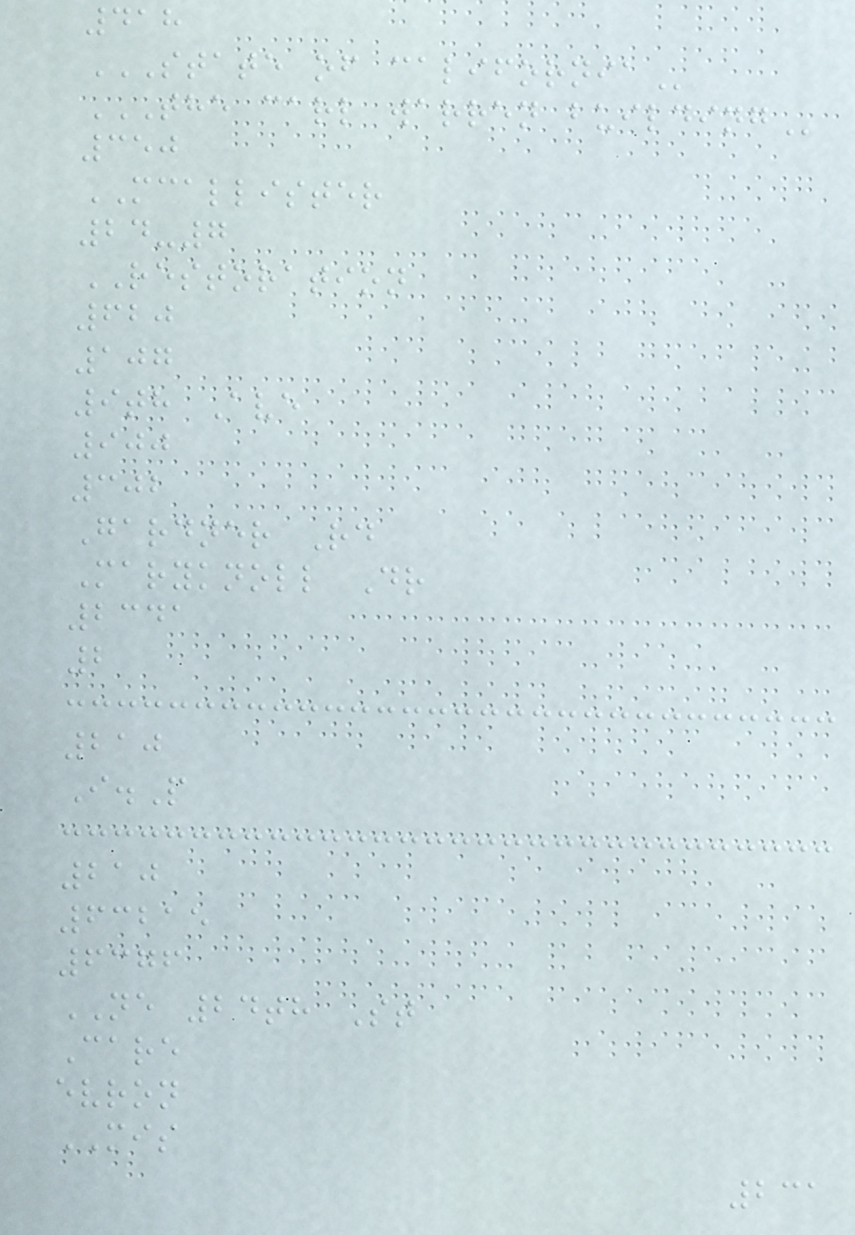418
STATE OF CALIFORNIA
THE CARL WARREN BUILDING
350
MCALLISTER
24-7
RESTORATION
620
107
9th Ave
900
302
Gardner Rd
Maryknoll Dr
2341
2
210
I.P
210
63215
6376
NE 24th St
Care
evron
MIS
231
